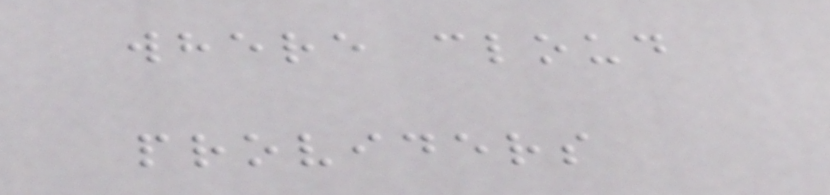where cloud
providers
